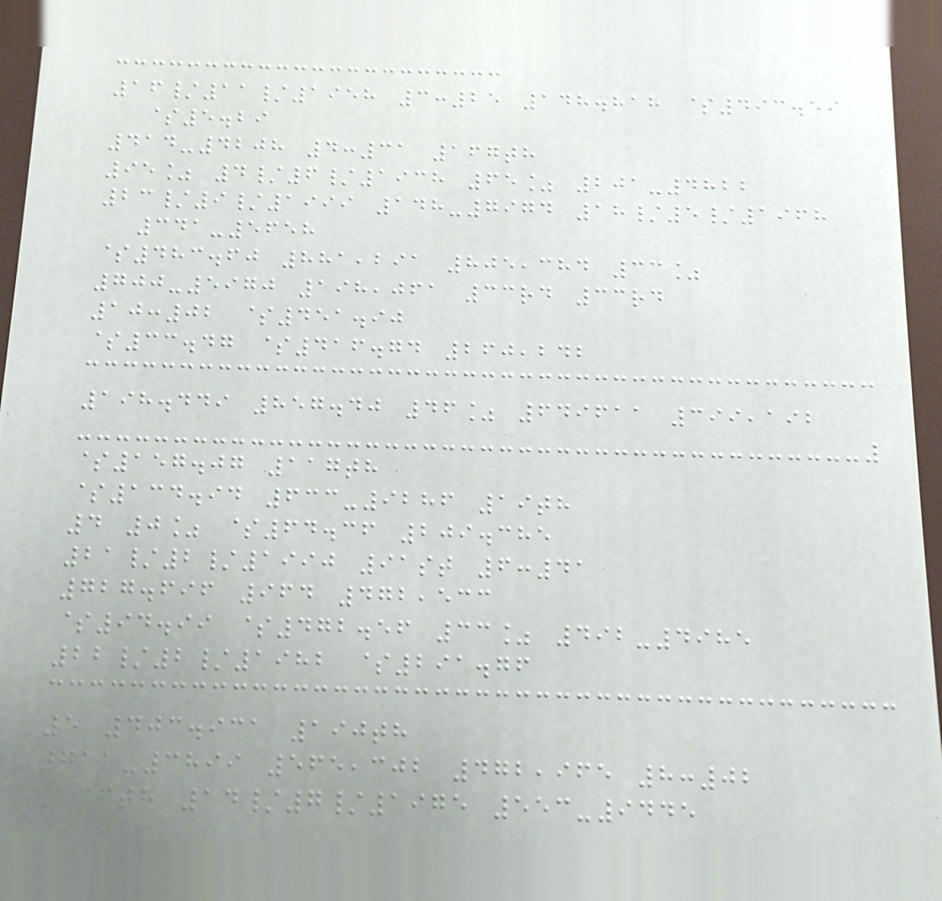16/11/1958 3:25 148.818 $493.59
$5.29
414-4208 4:31 167th
95% 4/6/1938 65% 201-4822
23/9/1999 148-7974 18/5/1968
341-5658
$483.60 881,291 805,384 33%
700-5970 198,061 33rd 33rd
10:02 $451.90
$33.47 $416.74 260,242
198.449 857.40 46% 649611 399,192
$157.07 117th
$134.94 633-9286 19th
4 0% $64.36 209.385
21/2/1990 91st 6:41
727.696 964 472,533
$94.99 $472.56 33% 492-4985
22/2/1982 $291.76
5 403.931 190th
711-3899 565,302 472,965 8:02
136th 14/7/1975 553-9445
